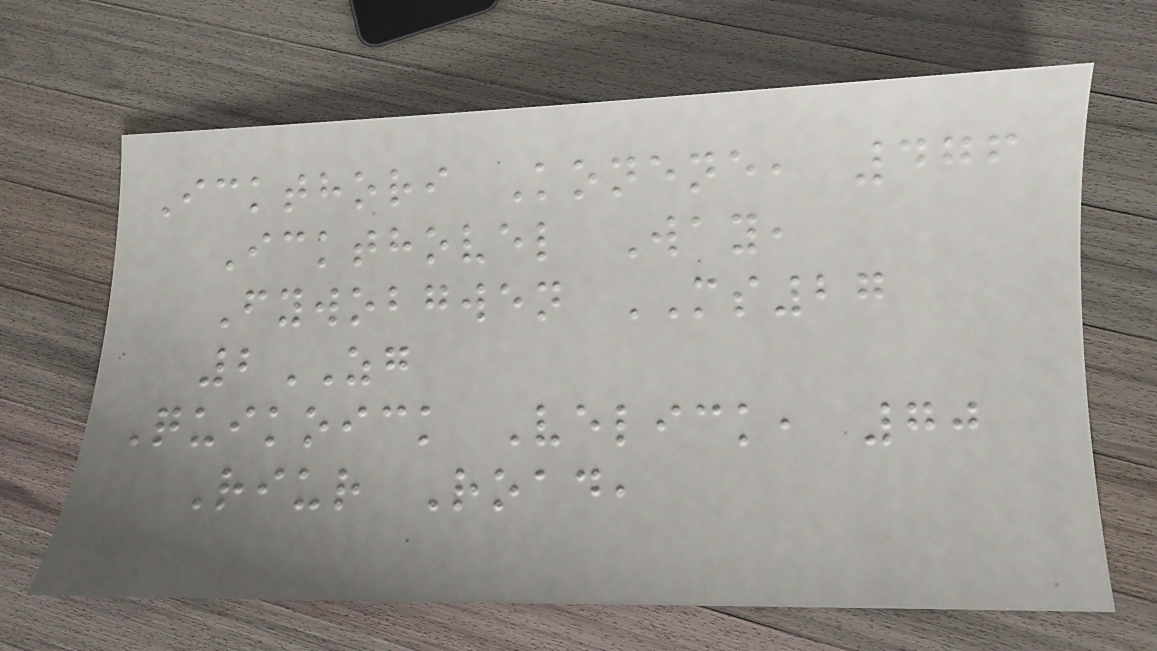Ickthori Konene, 476
Ickthovel Way,
Fywobgwen MS27
2ZG
Quikoick Velick, 70
Riur Road,
